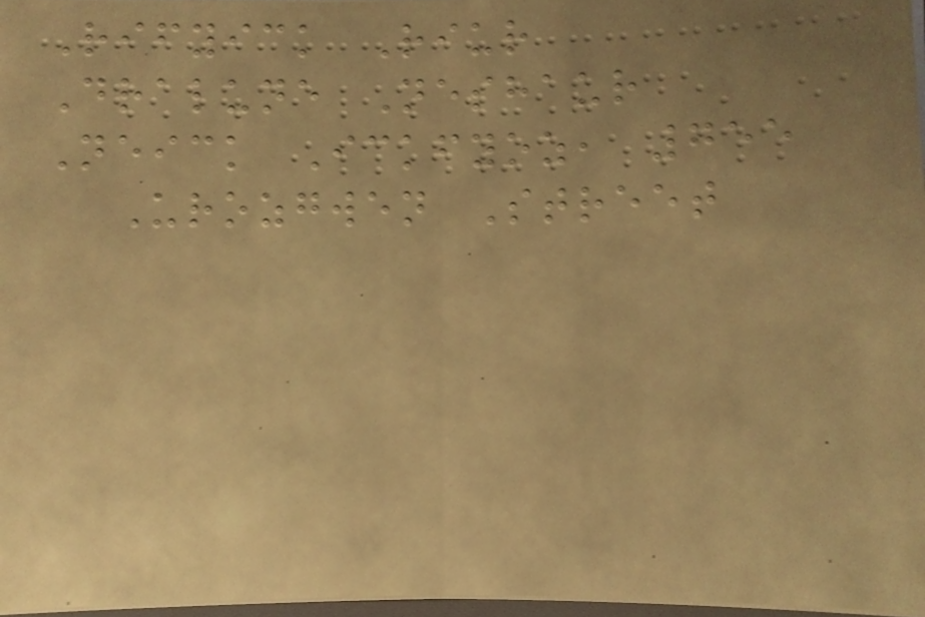Rifyick Riur
Dralune Neshaur
Neick Ickfyoz, 755
Urozgwen Street
